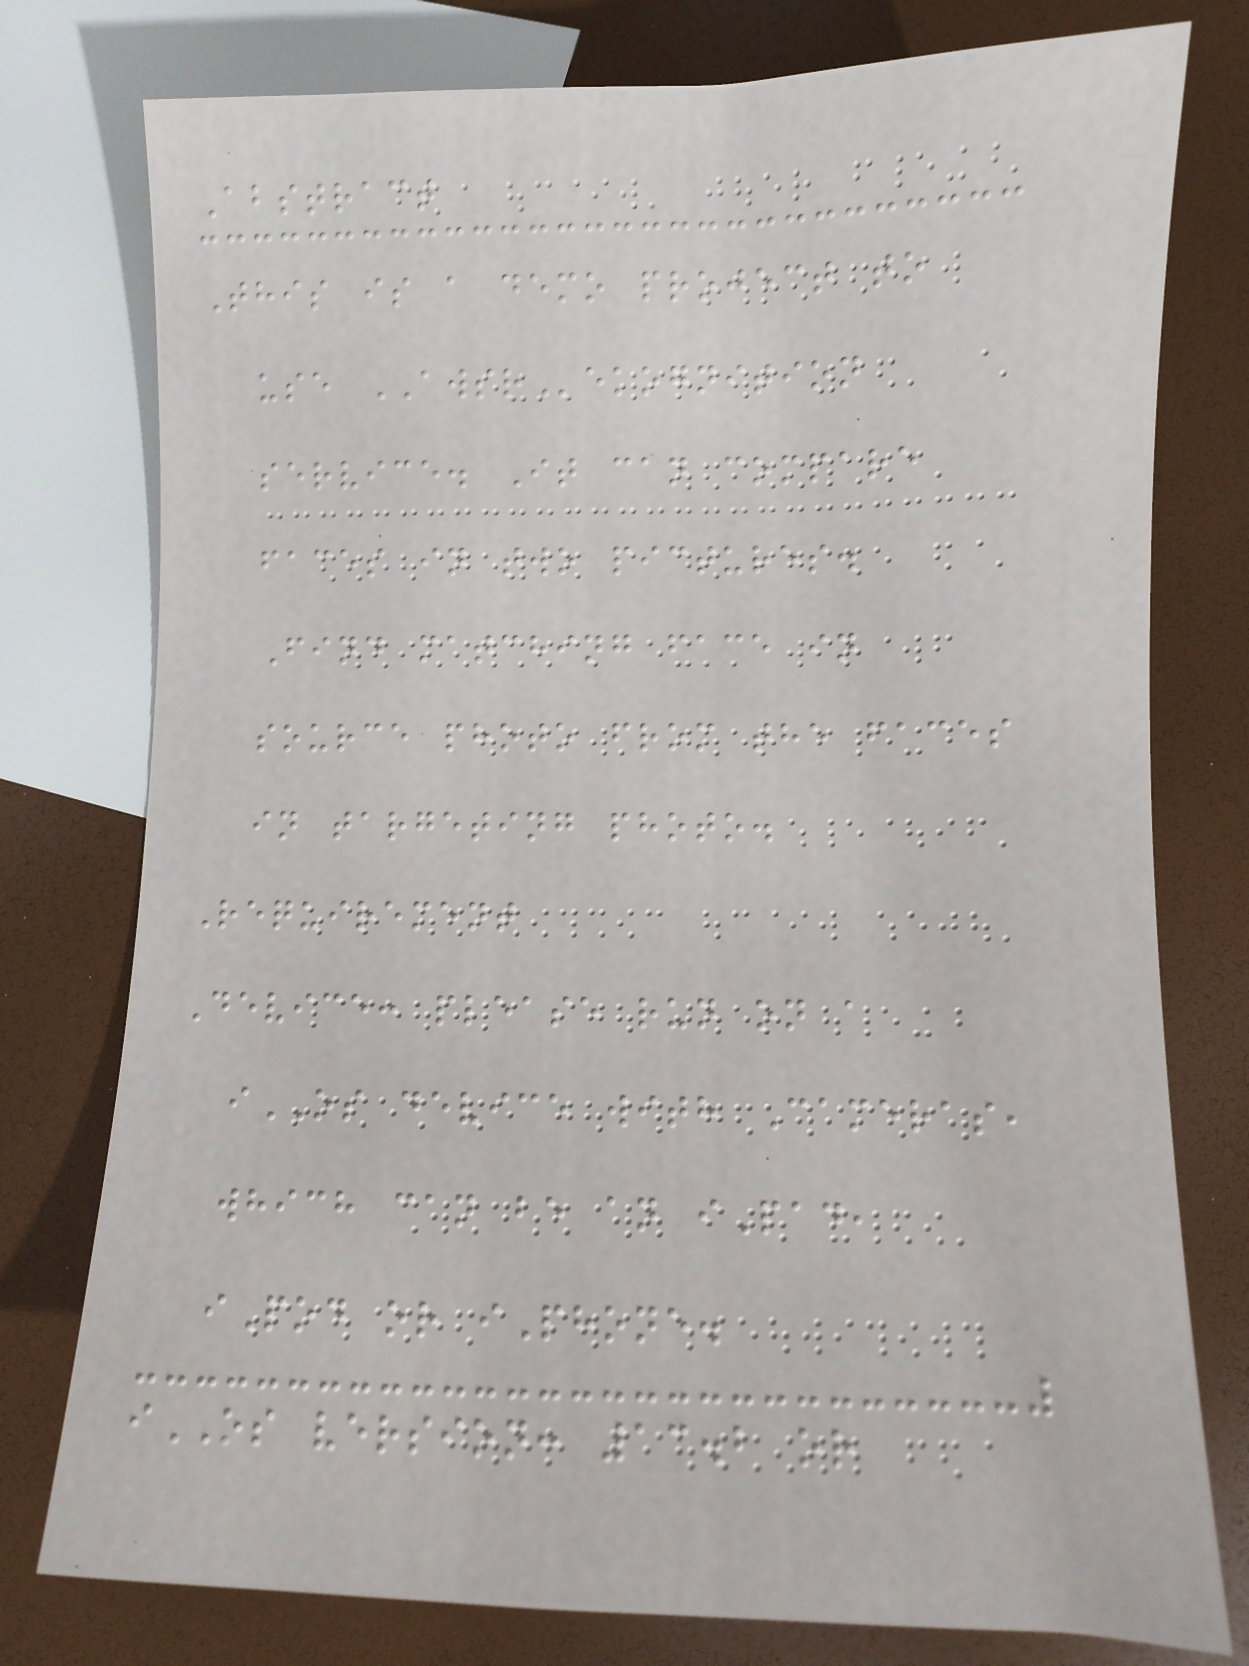Abstract
This is a demo project to
use AWSRekognition
service. It can compare
faces in two pictures.
Find matching face in
source photo from the faces
in targeting photo.
Requirement
Device: please run on a
iOS device with Cameras,
which can be an iPad,
iPod or iPhone.
iOS version: 13.2 or
